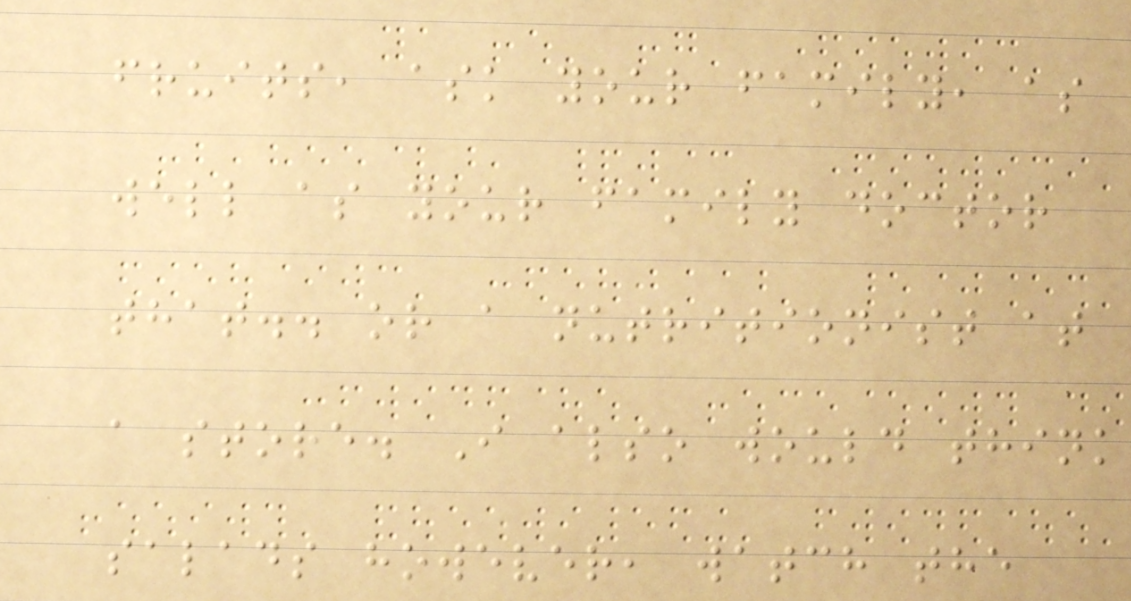fruits, ask your family, as
well as your family doctor
that.. or a nutritionist at
a store. I also would think
salads however, watch the
